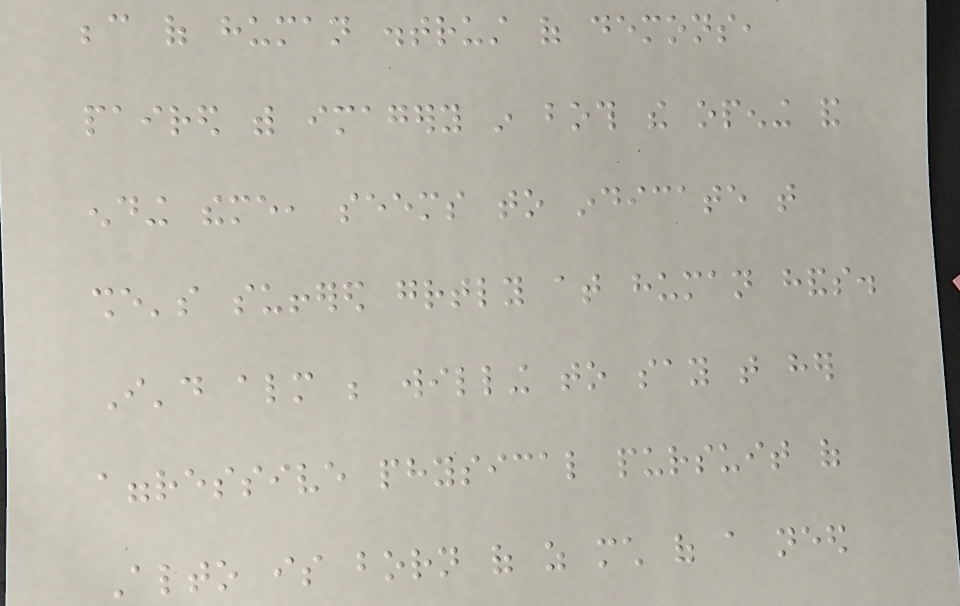because of human distrust of demons,
paired with imagery in both the opening and
ending theme, seems to indicate that
she's suffered greatly at human hands.
I'd almost be willing to say that her
aggressive physical pursuit of
Alto is born of as much of a need
